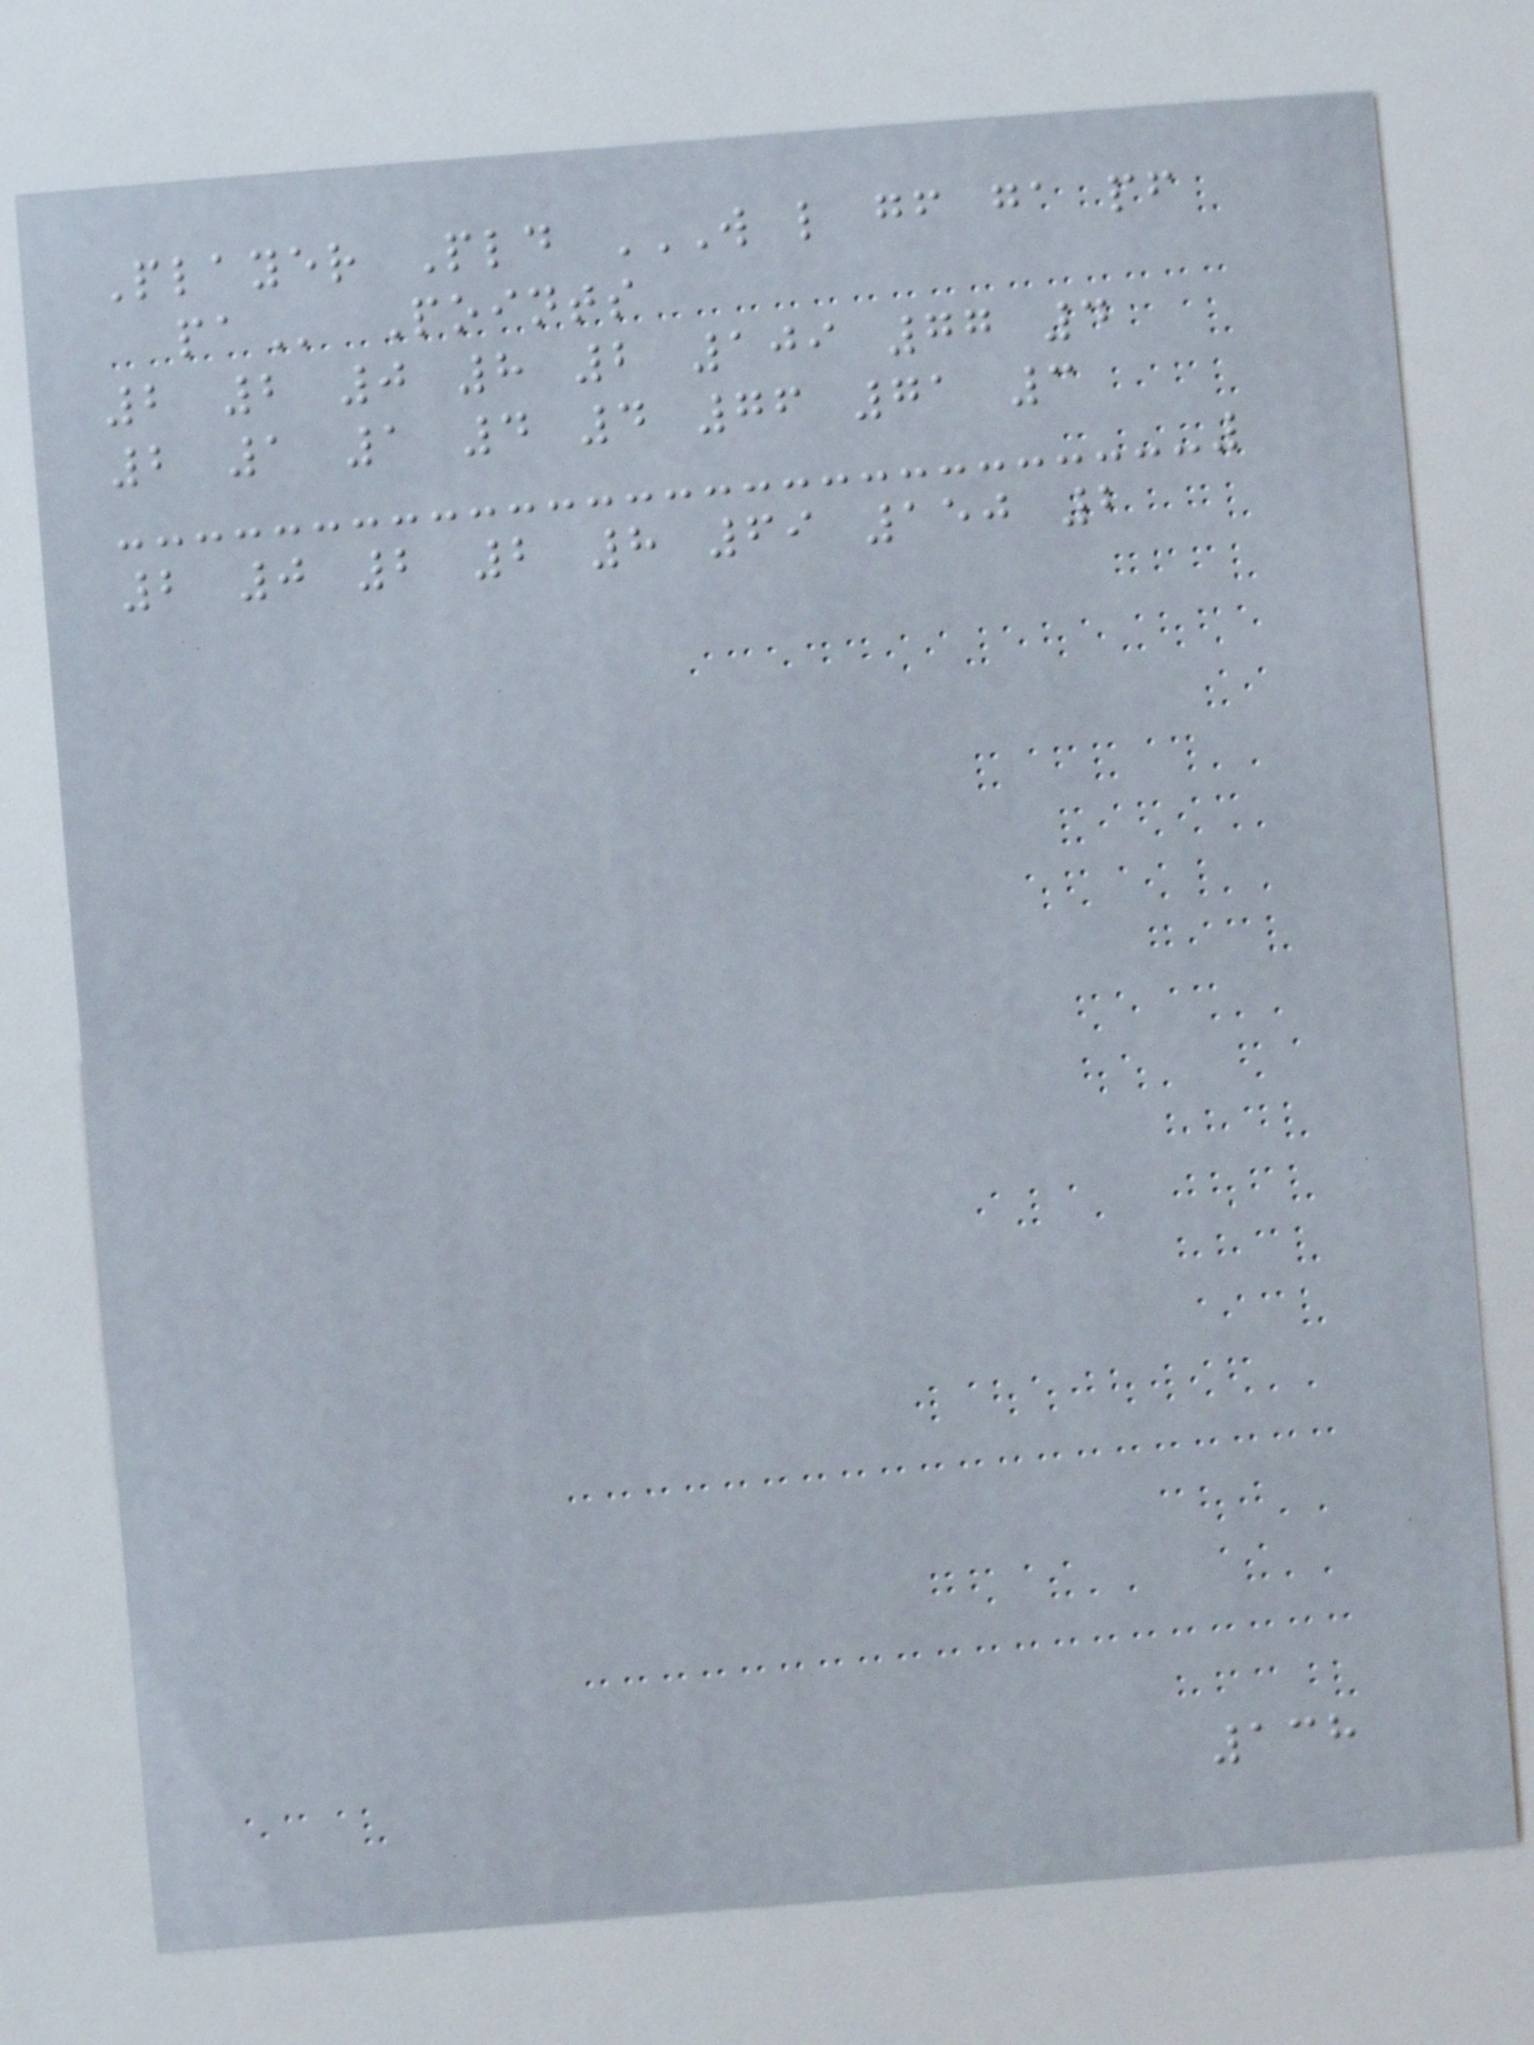Player Pld W L GF GA PF
PA Points
2 2 0 8 2 109 77 4
2 1 1 4 4 76 71 3
2 0 2 2 8 69 150 2
138
